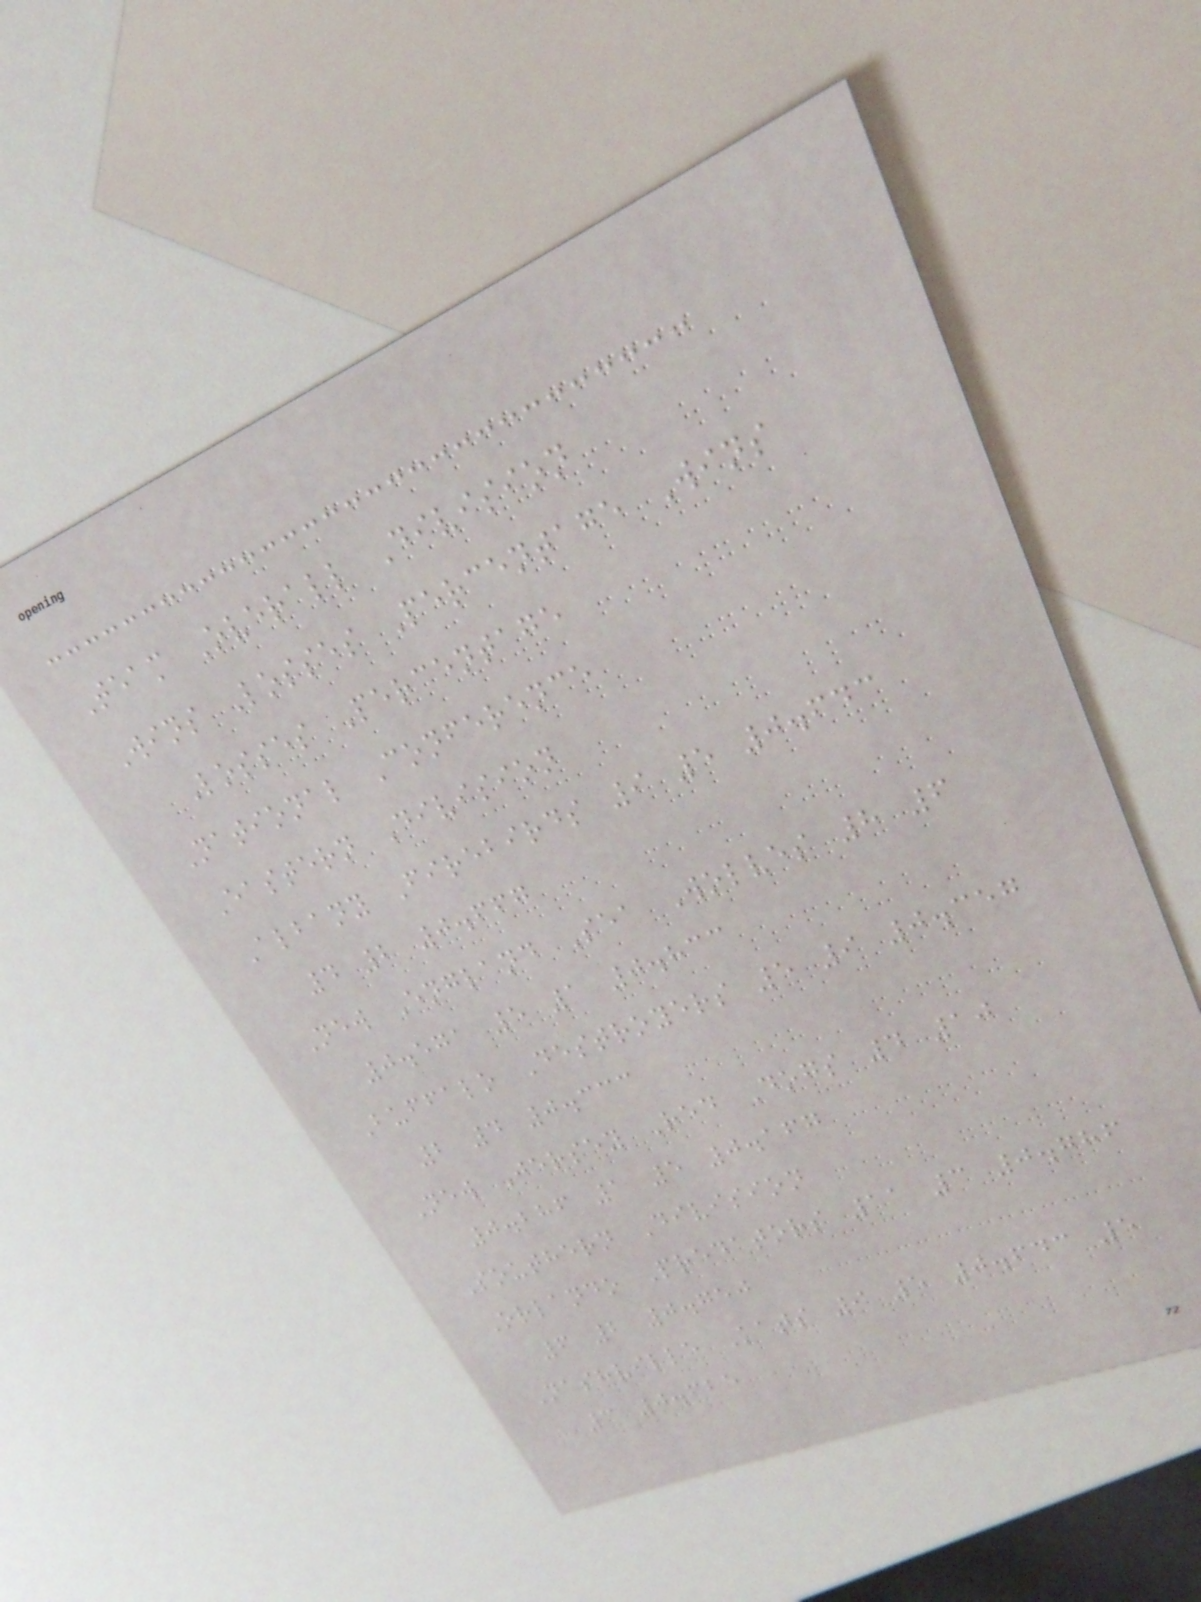Team Overall Division
Wins Losses Percentage Wins
Losses Percentage
National Conference
Eastern Division
Albany Firebirds 9 5 0.643
4 2 0.667
New England Sea Wolves 8 6
0.571 5 1 0.833
Buffalo Destroyers 5 9 0.357
2 4 0.333
New Jersey Red Dogs 4 10
0.286 1 5 0.167
Southern Division
Orlando Predators 11 3 0.786
6 2 0.750
Nashville Kats 9 5 0.643 5
3 0.625
